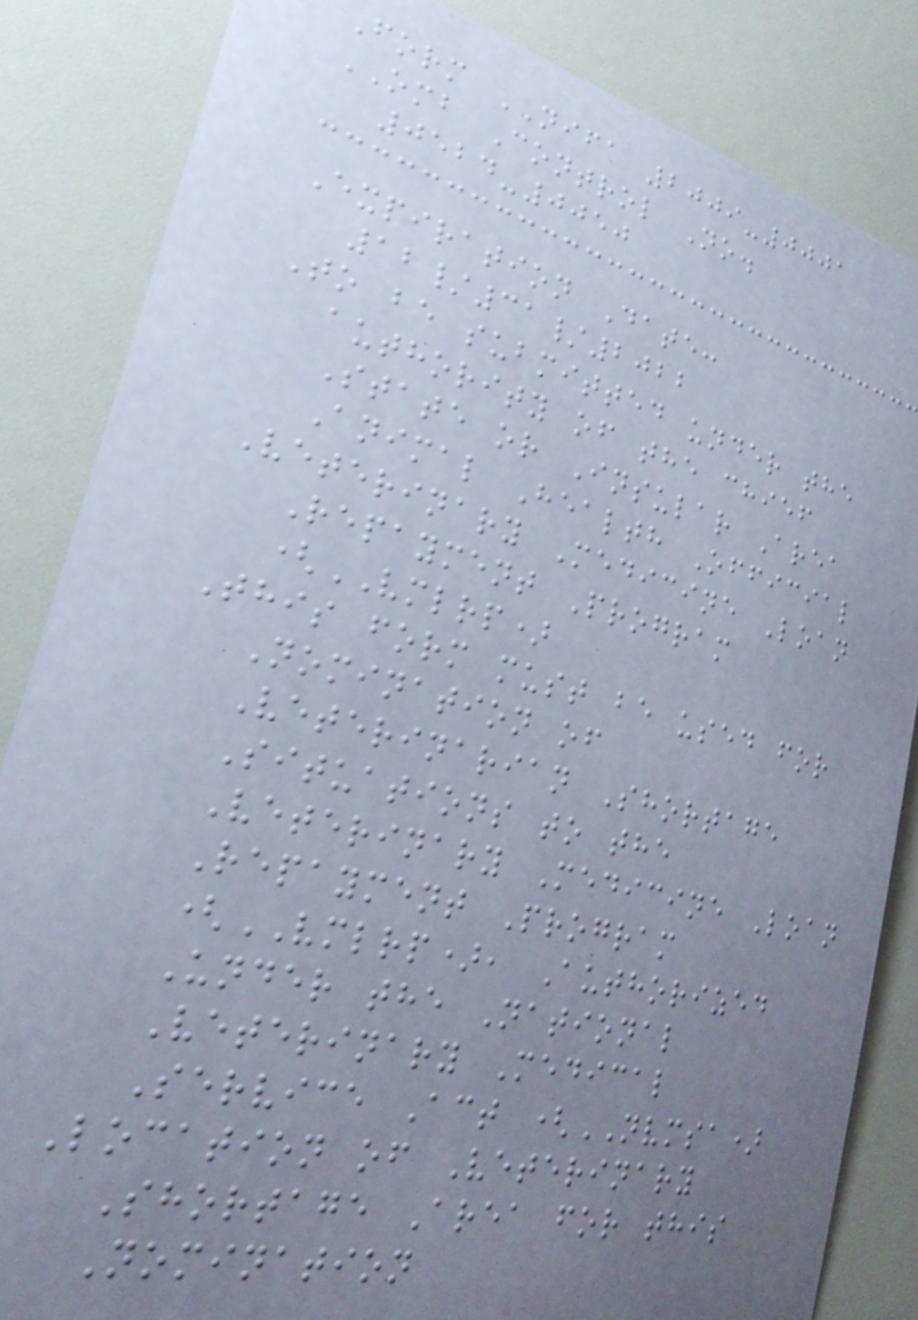Form NIFA 2009-0001
OMB Control No.
0524-0050
Expiration Date:
12/31/2022
To be submitted under the
authority of the chief
State or Insular Area
Animal Health Official
Veterinary Medicine Loan
Repayment Program
(VMLRP)
This form must be used for
Nomination of
Veterinarian Shortage
Situations to the
Veterinary Medicine Loan
Repayment Program
(VMLRP), Authorized
Under the National
Veterinary Medical
Service Act (NVMSA)
Location of Veterinary
Shortage Area for this
Nomination
